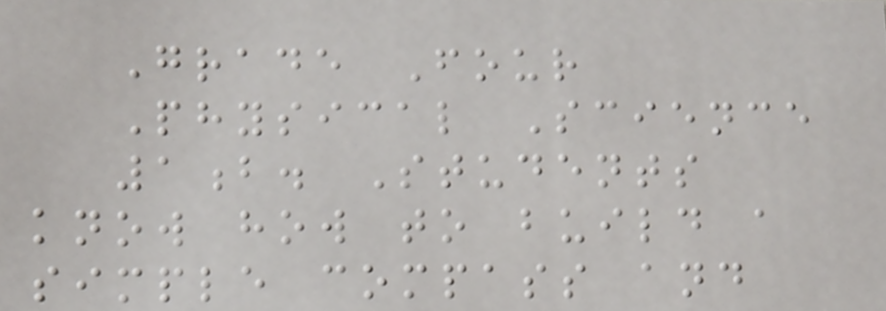Grade Four
Physical Science
1b. Students
know how to build a
simple compass and
